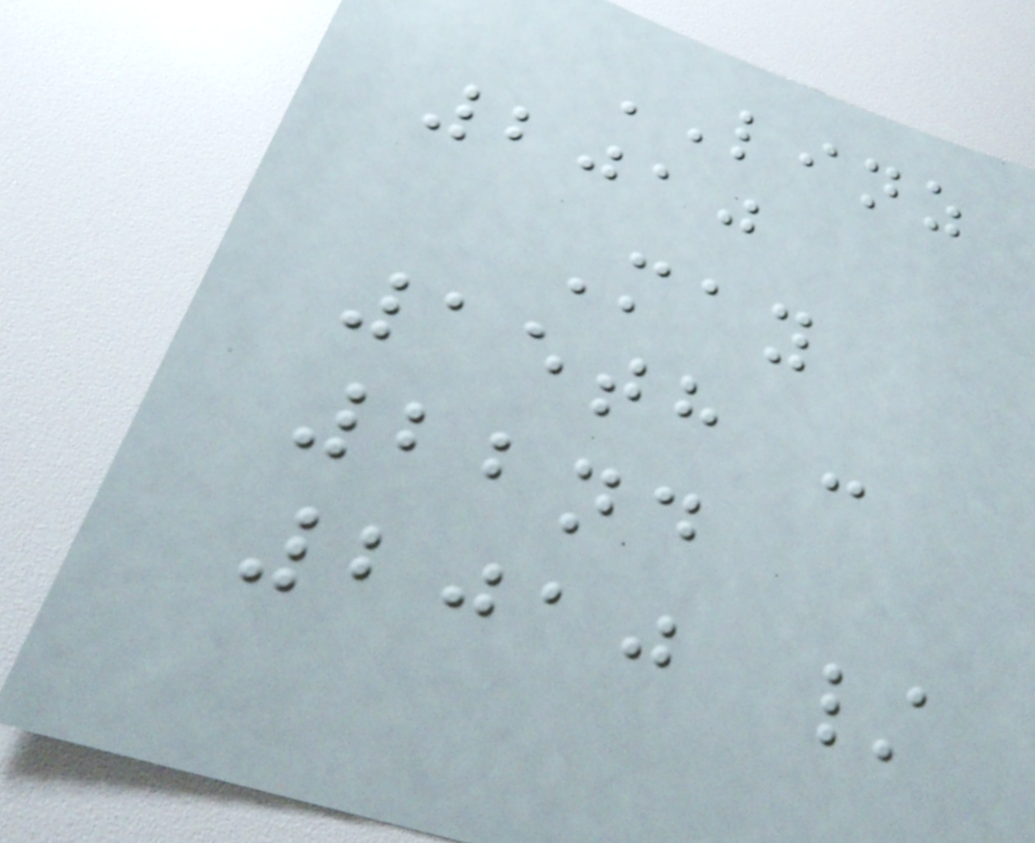LINZ
2010
May
15th -
22nd
2010 /
